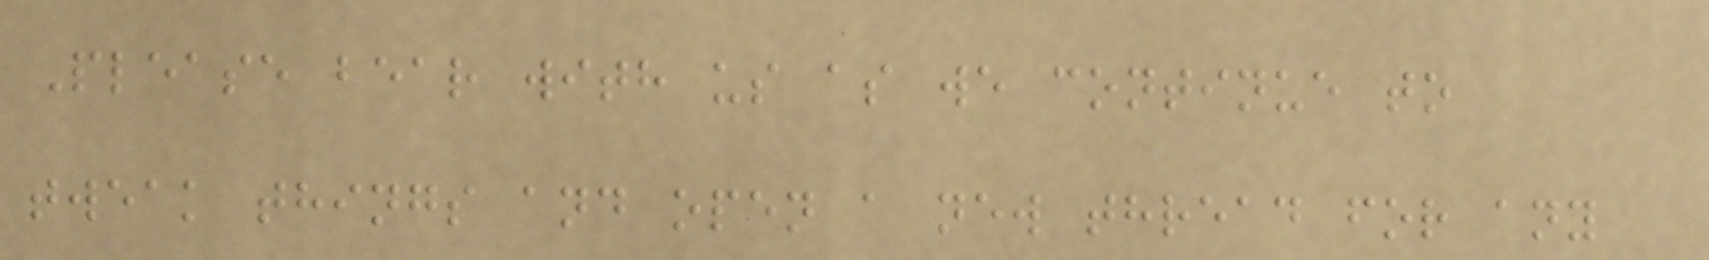Please bear with us as we continue to
tweak things and open a new thread for any
